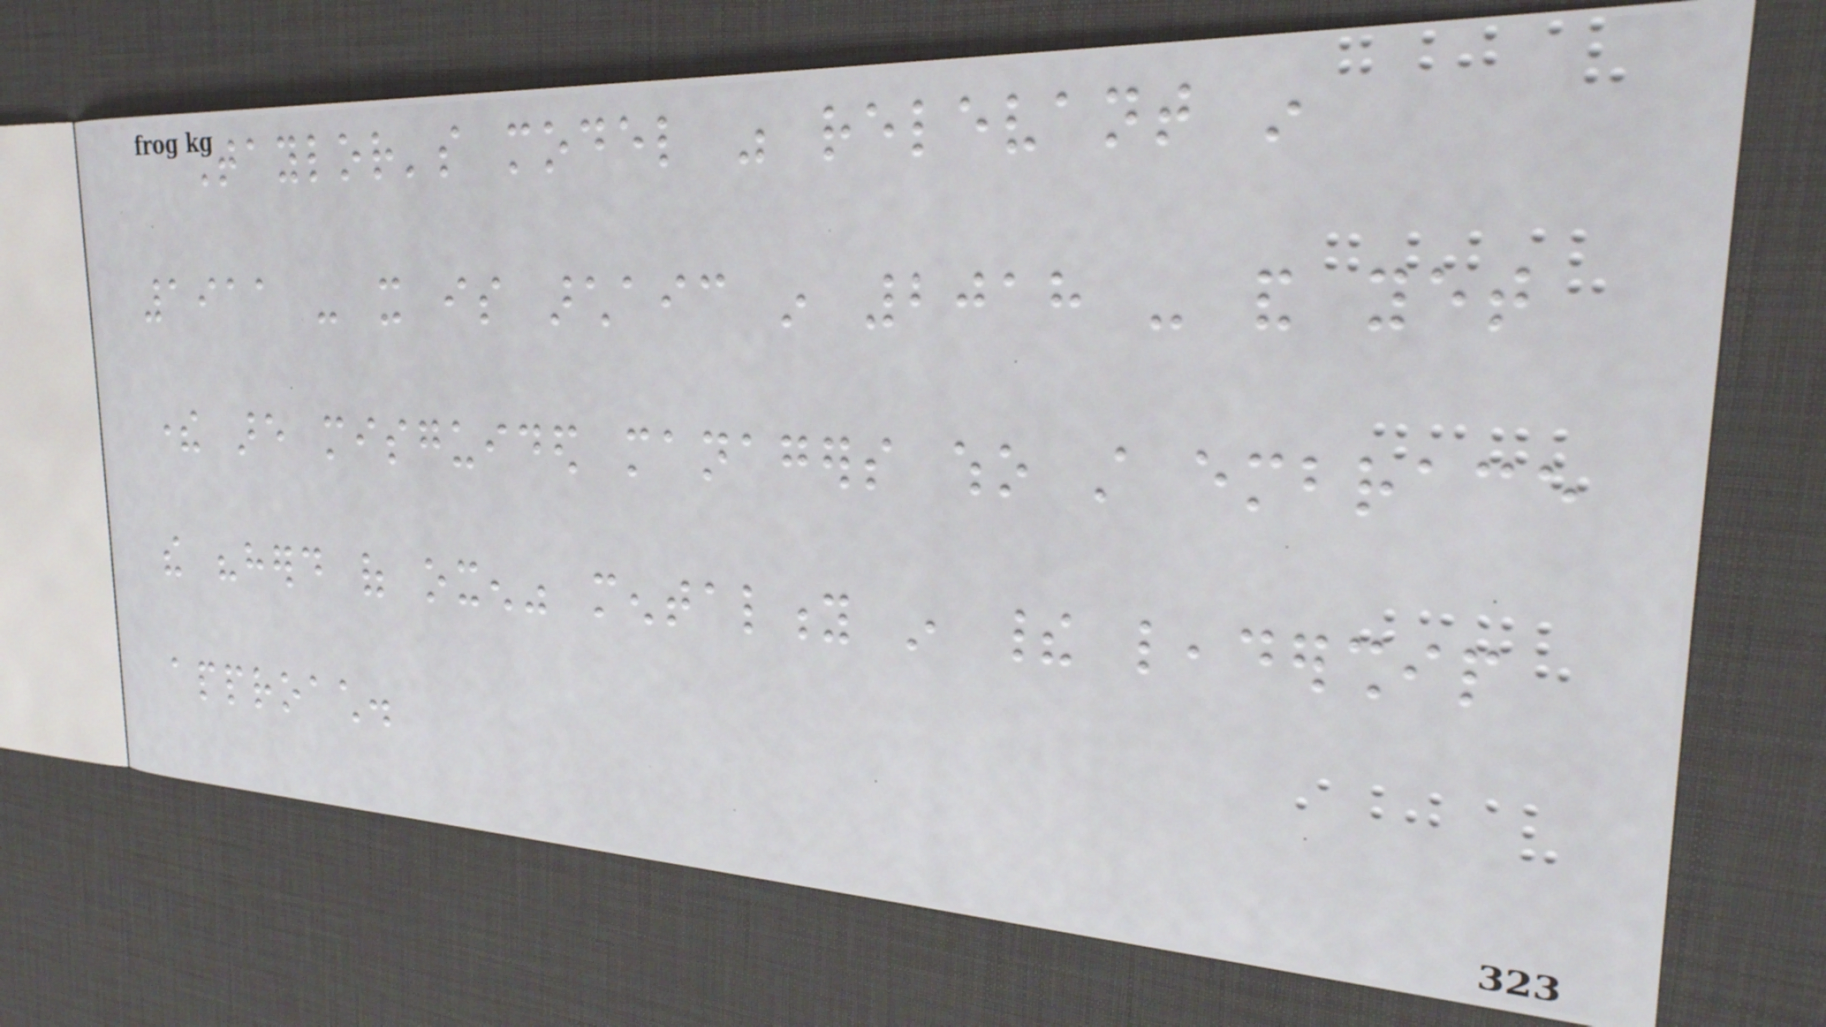Taylor's model was relevant in
1911 - it is archaic in 2018 - and yet
there are misguided managers who still embrace
the "herd of oxen" mentality in their leadership
approach.
